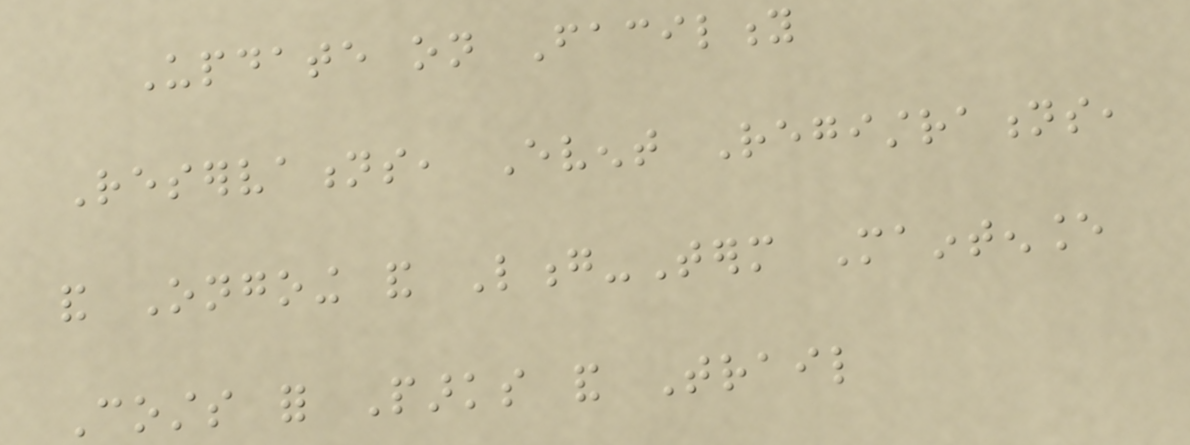Update on Facility
Reservations, Event Registrations,
and Ongoing and Long-Term Maintenance
Costs for Parks and Trail
